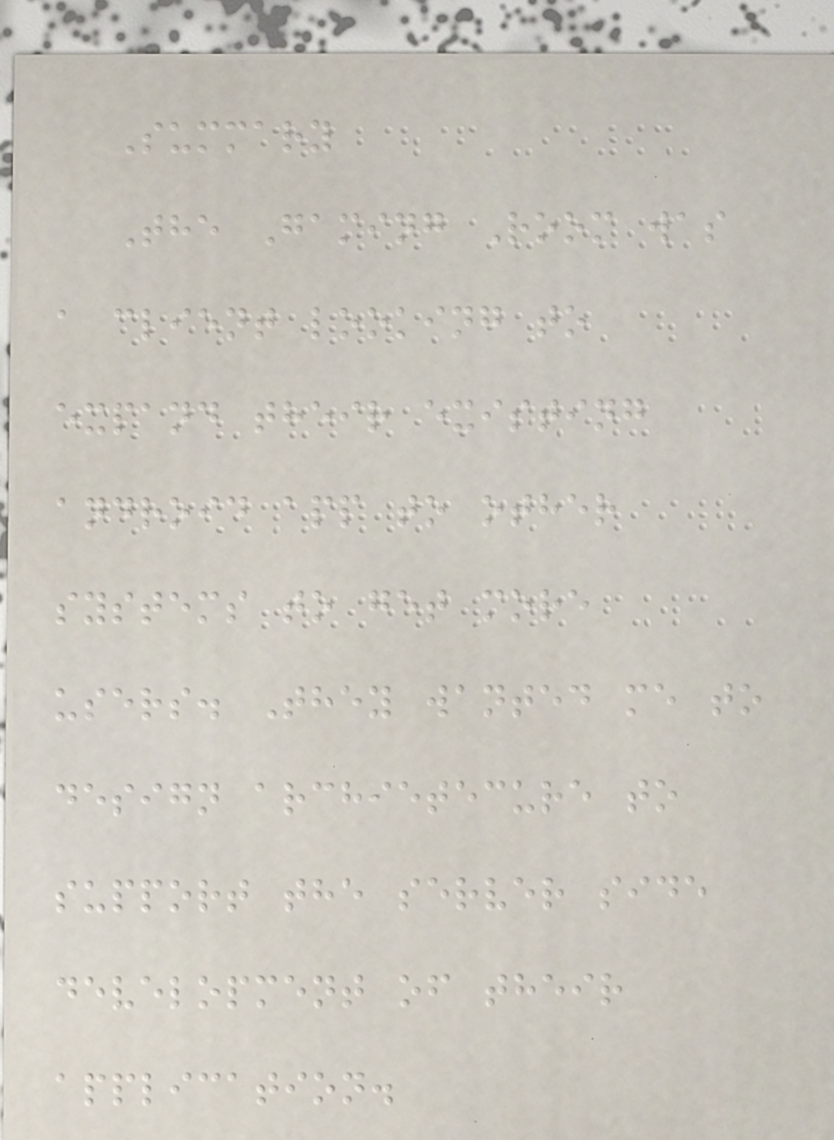Summary
The Gaming Room was
a client looking to
expand their existing
android app to other
systems to get more
users. They wanted me to
design archietecure to
support the server side
development of their
application.
